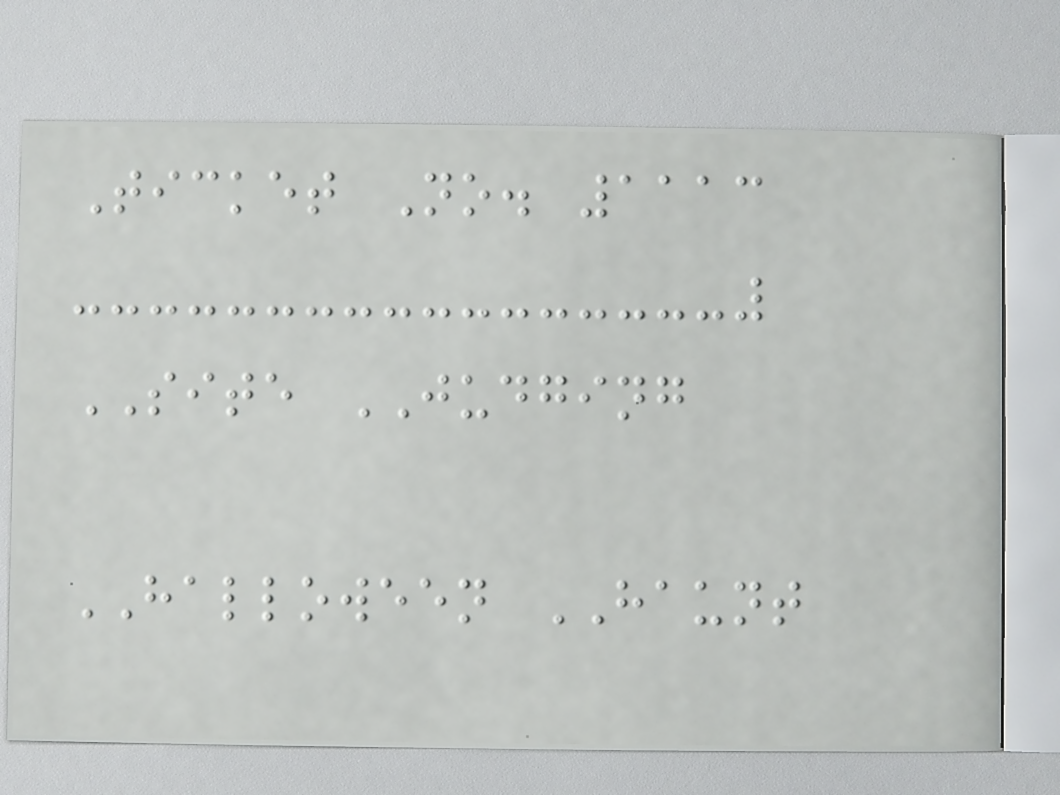Ticket No. 1113
SITE JUDGING
HALLOWEEN HAUNT
